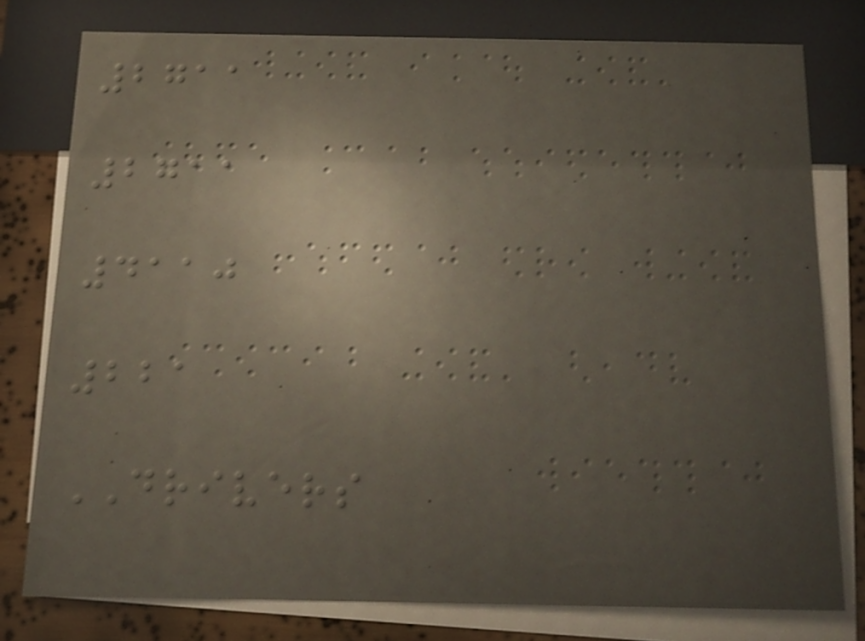2711
2711
4110
221
DRIVERS
